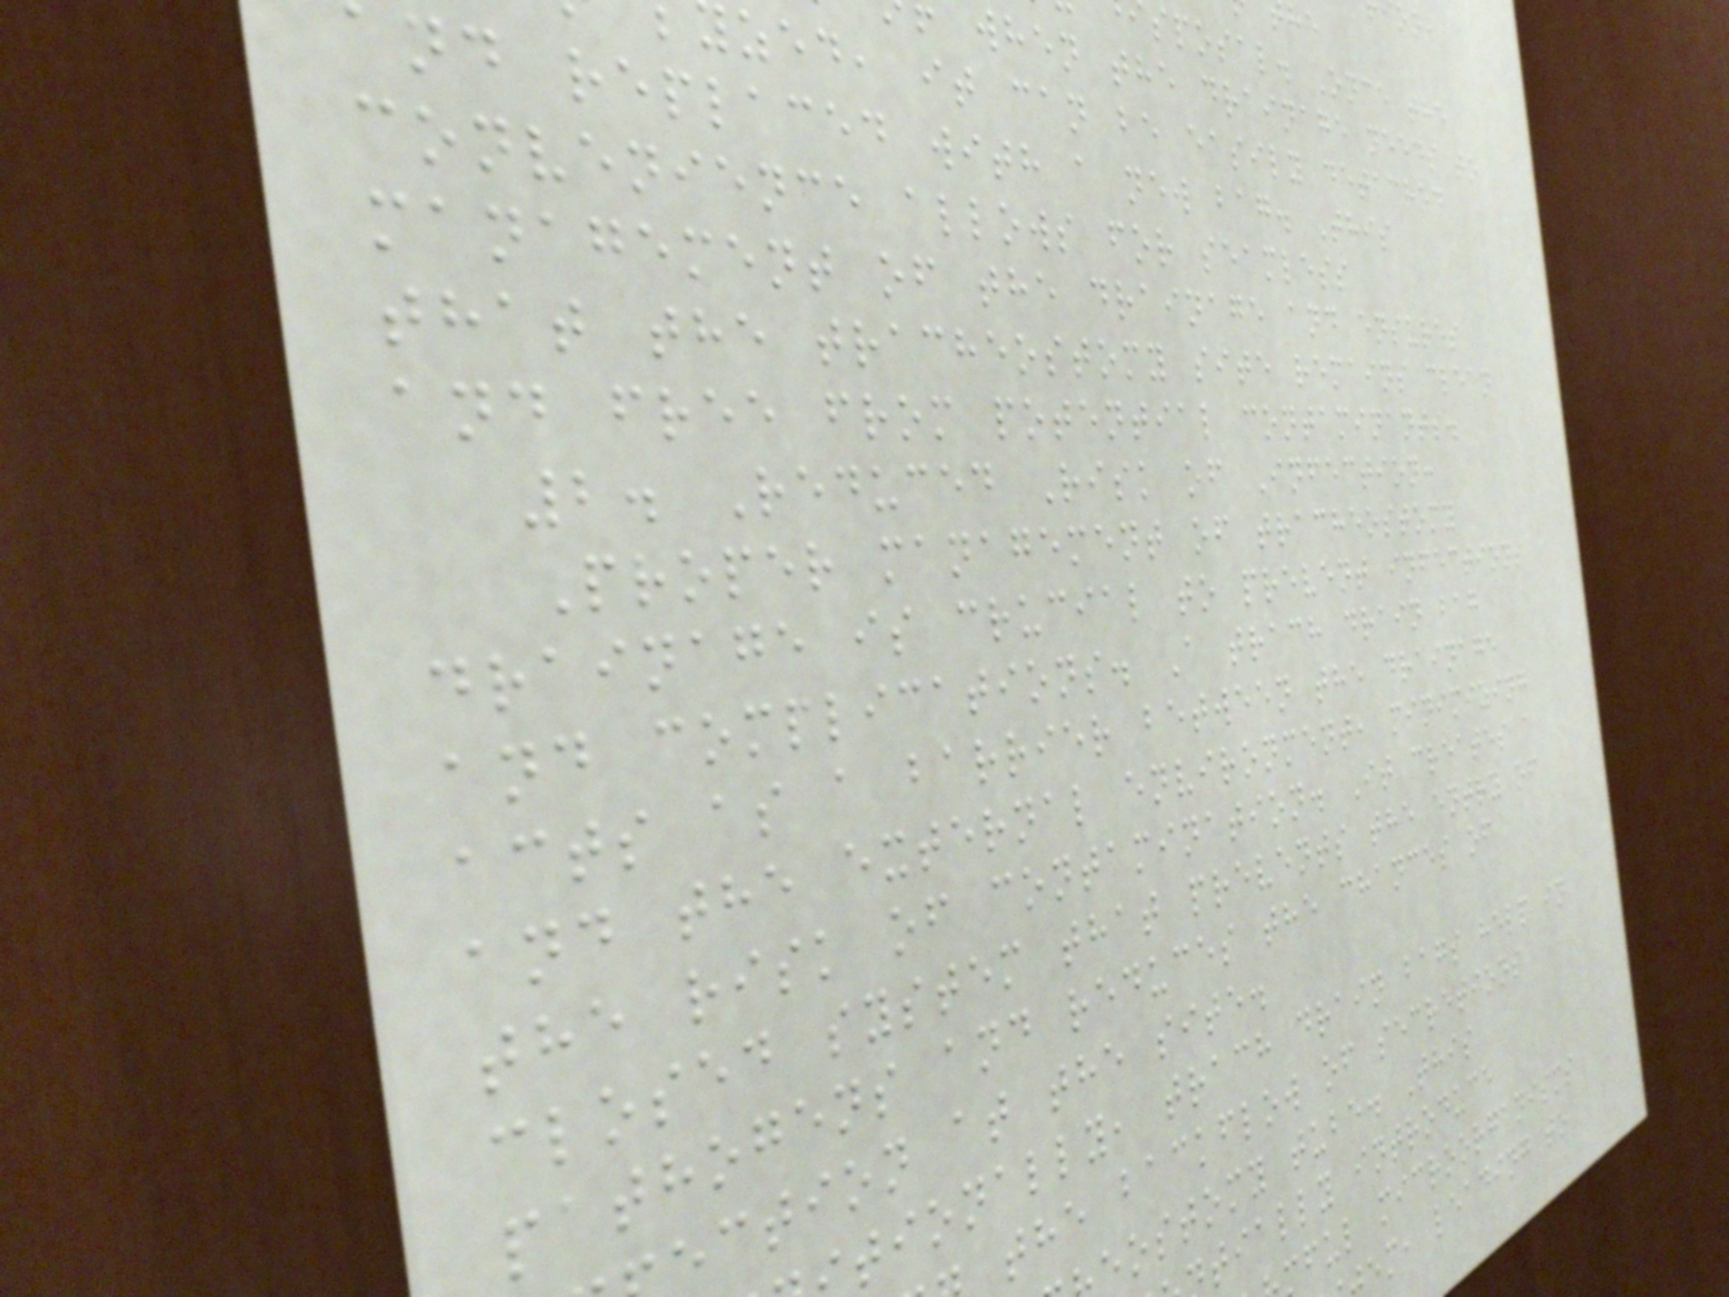sposal. Once the
when the drainage needs to
zed, it can be easily detached
nd replaced with a new bag. This
convenience allows for seamless
management of the drainage and ensures
that the tracheostomy site remains clean
and free from potential contaminants.
2. Reduced Risk of Infection:
Proper management of tracheostomy
drainage is crucial to prevent infections
and complications. A trach drain bag
acts as a barrier between the drainage
and the external environment, minimizing
the risk of contamination. It creates a
closed system that prevents the entry of
pathogens and reduces the chances of
ection at the site.
tionally, trach drain bags help in
the backflow of secretions
eostomy tube. This
tially introduce
mful microorganisms
em, leading to
